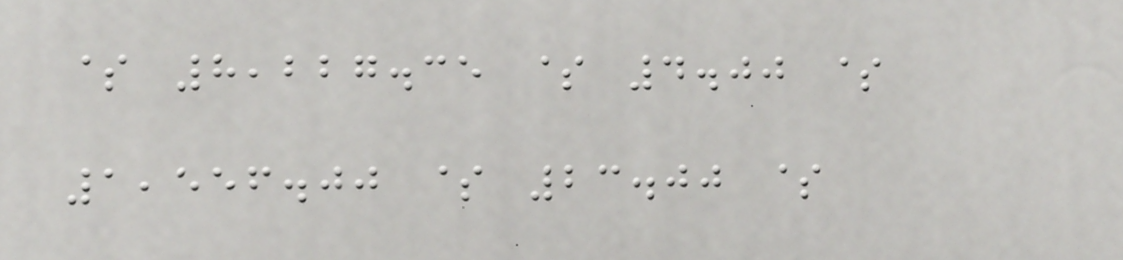$ 8,227.35 $ 4.00 $
1,556.00 $ 23.00 $
